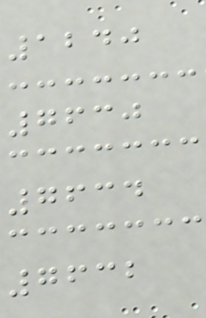1240
7630
7634
7632
